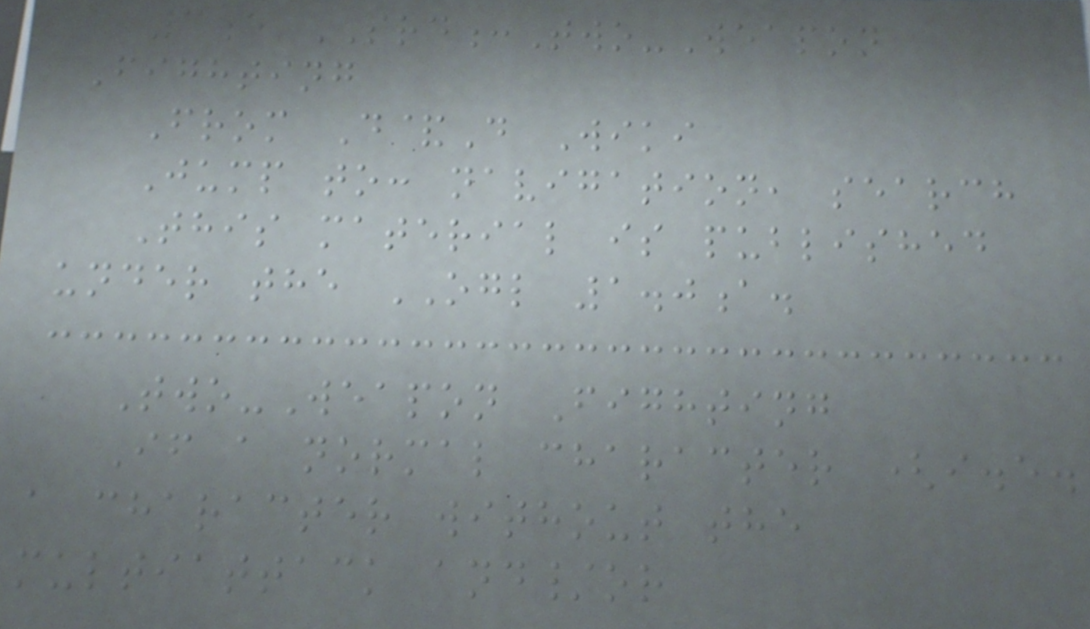3e SRD:Two-Weapon
Fighting
From D&D Wiki
Jump to: navigation, search
This material is published
under the OGL 1.0a.
Two-Weapon Fighting
If a normal character (i.e.
a character without the
multiattack and/or
